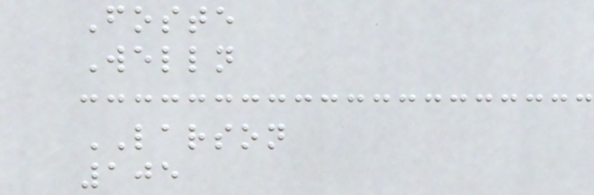Foste
Welln
LARSON
105
